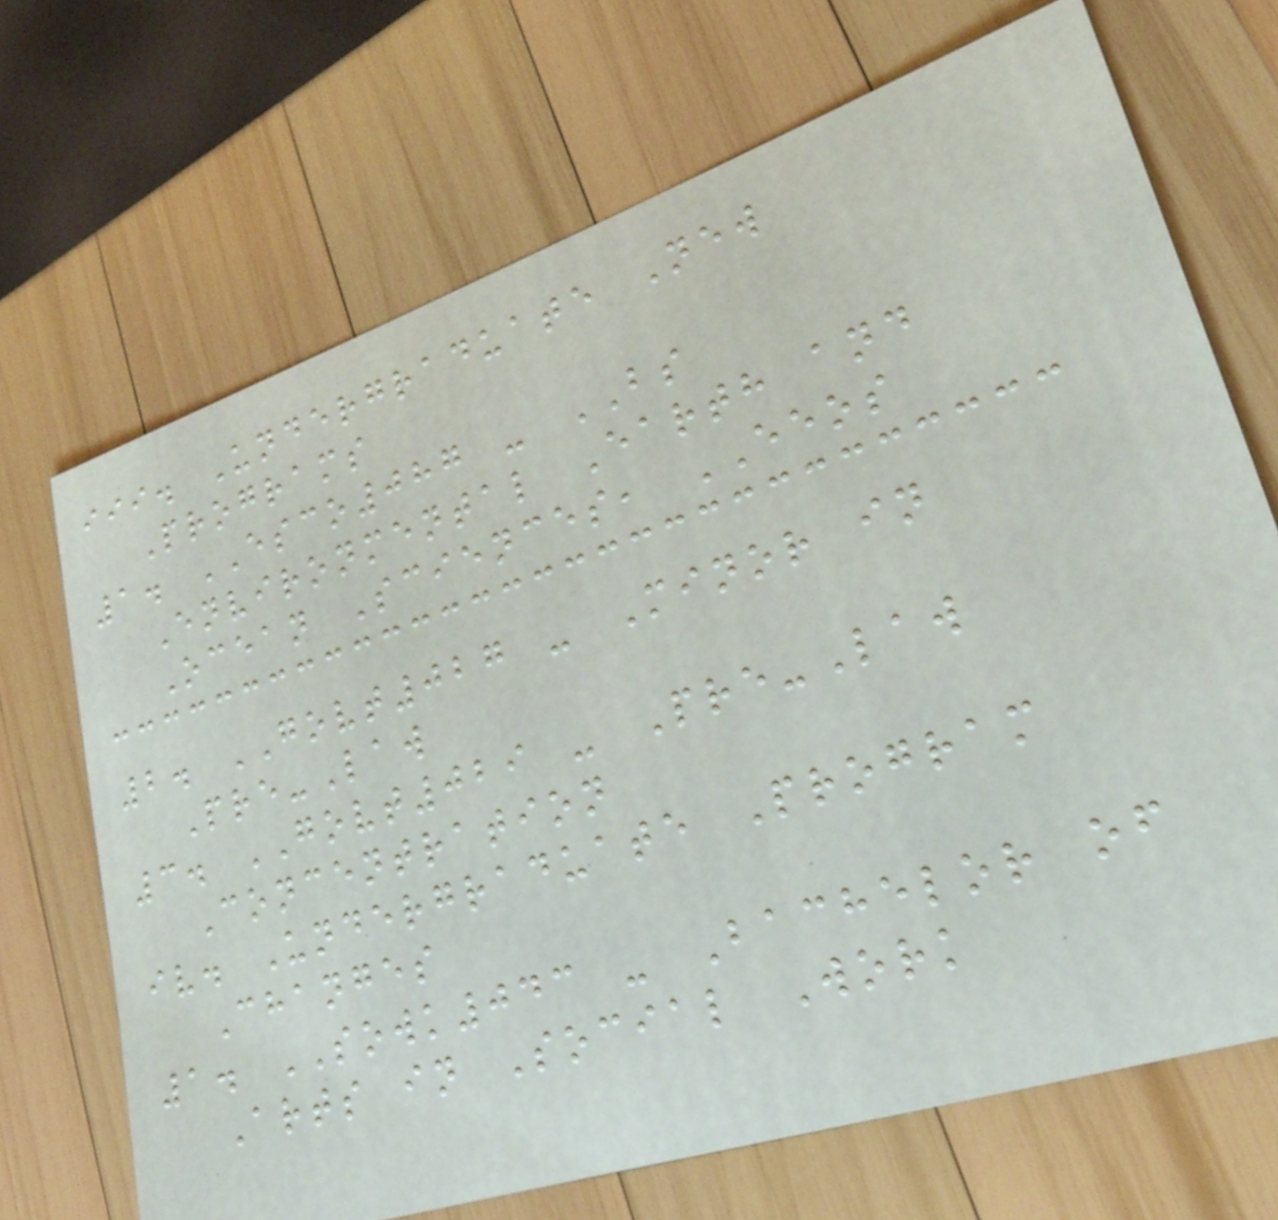iii. Undergraduate New
Programs
1. ESCO087 - BS
Environmental Earth and
Ocean Sciences, EEOS
2. GOVT027 - Minor in
Pre-Law
3. GOVT029 - Pre-Law
Concentration
iv. Undergraduate Program
Changes
1. SOWK043 - Bachelor of
Arts in Social Work
